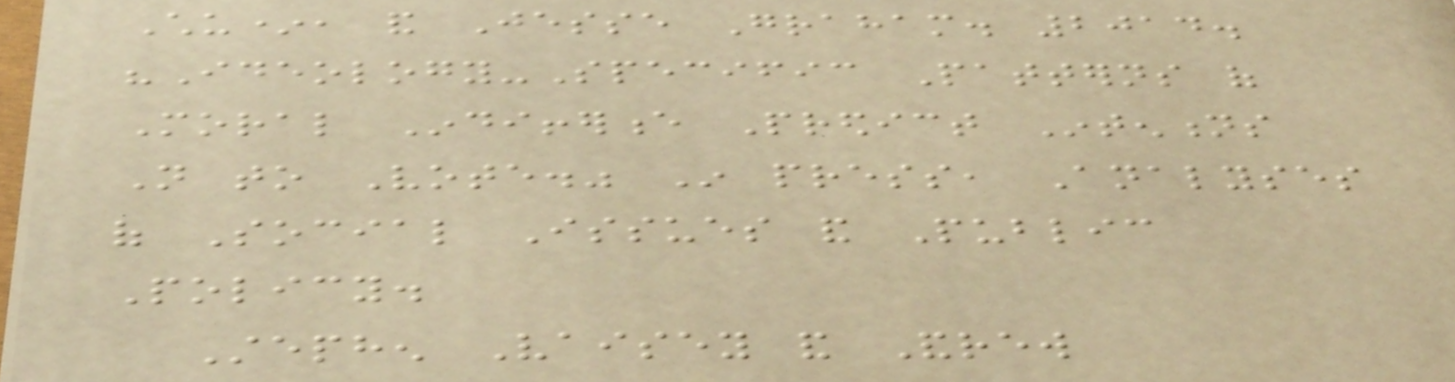Chu*, and Jesse Graham. 2014.
"Ideology-Specific Patterns of
Moral Indifference Predict Intentions
Not to Vote." In press, Analyses
of Social Issues and Public
Policy.
Stephen Vaisey and Andrew
